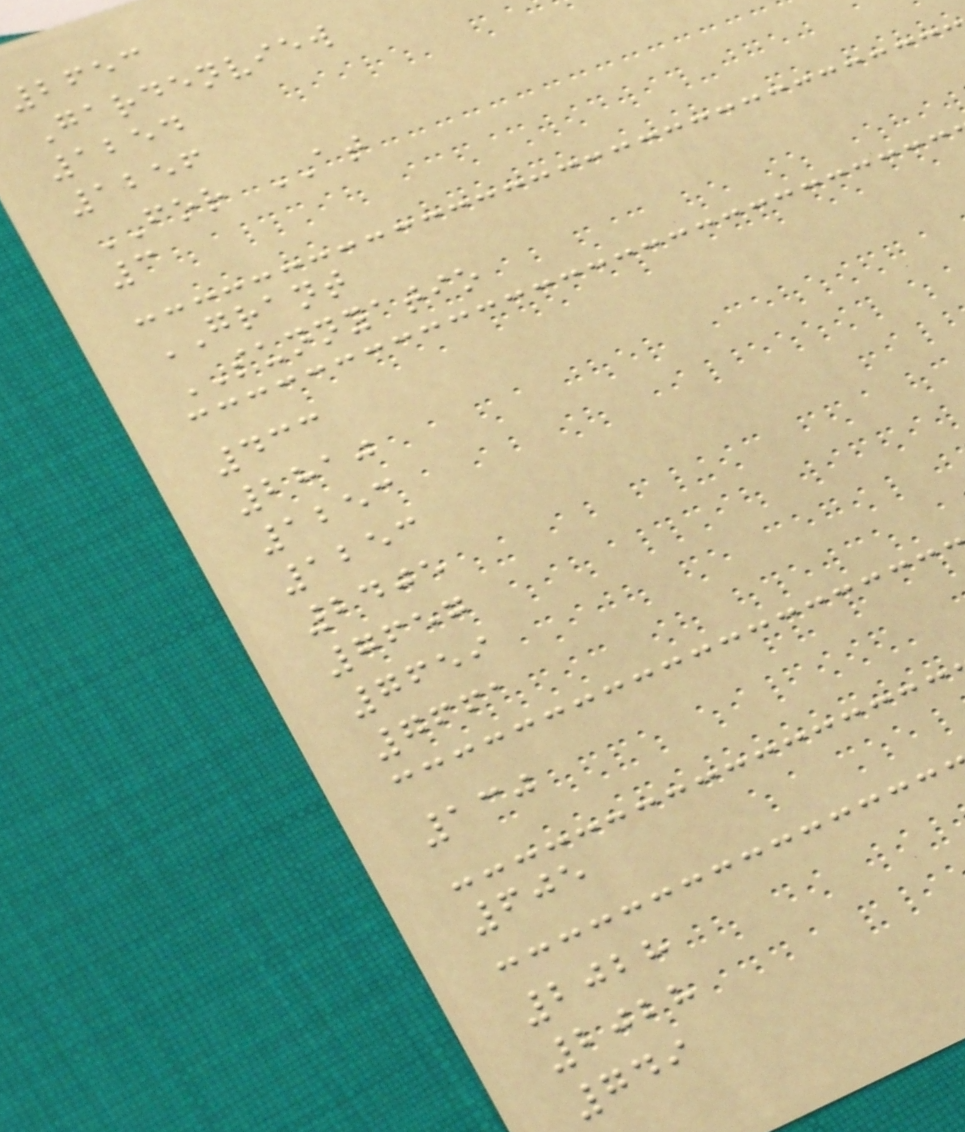2653
Gardenview
1254
1256
FOR AT
3
GRANT
SUNNYATIO
433
2810
1253
1253
2405
7657
7659
7661
130
605
2028
2028
749
